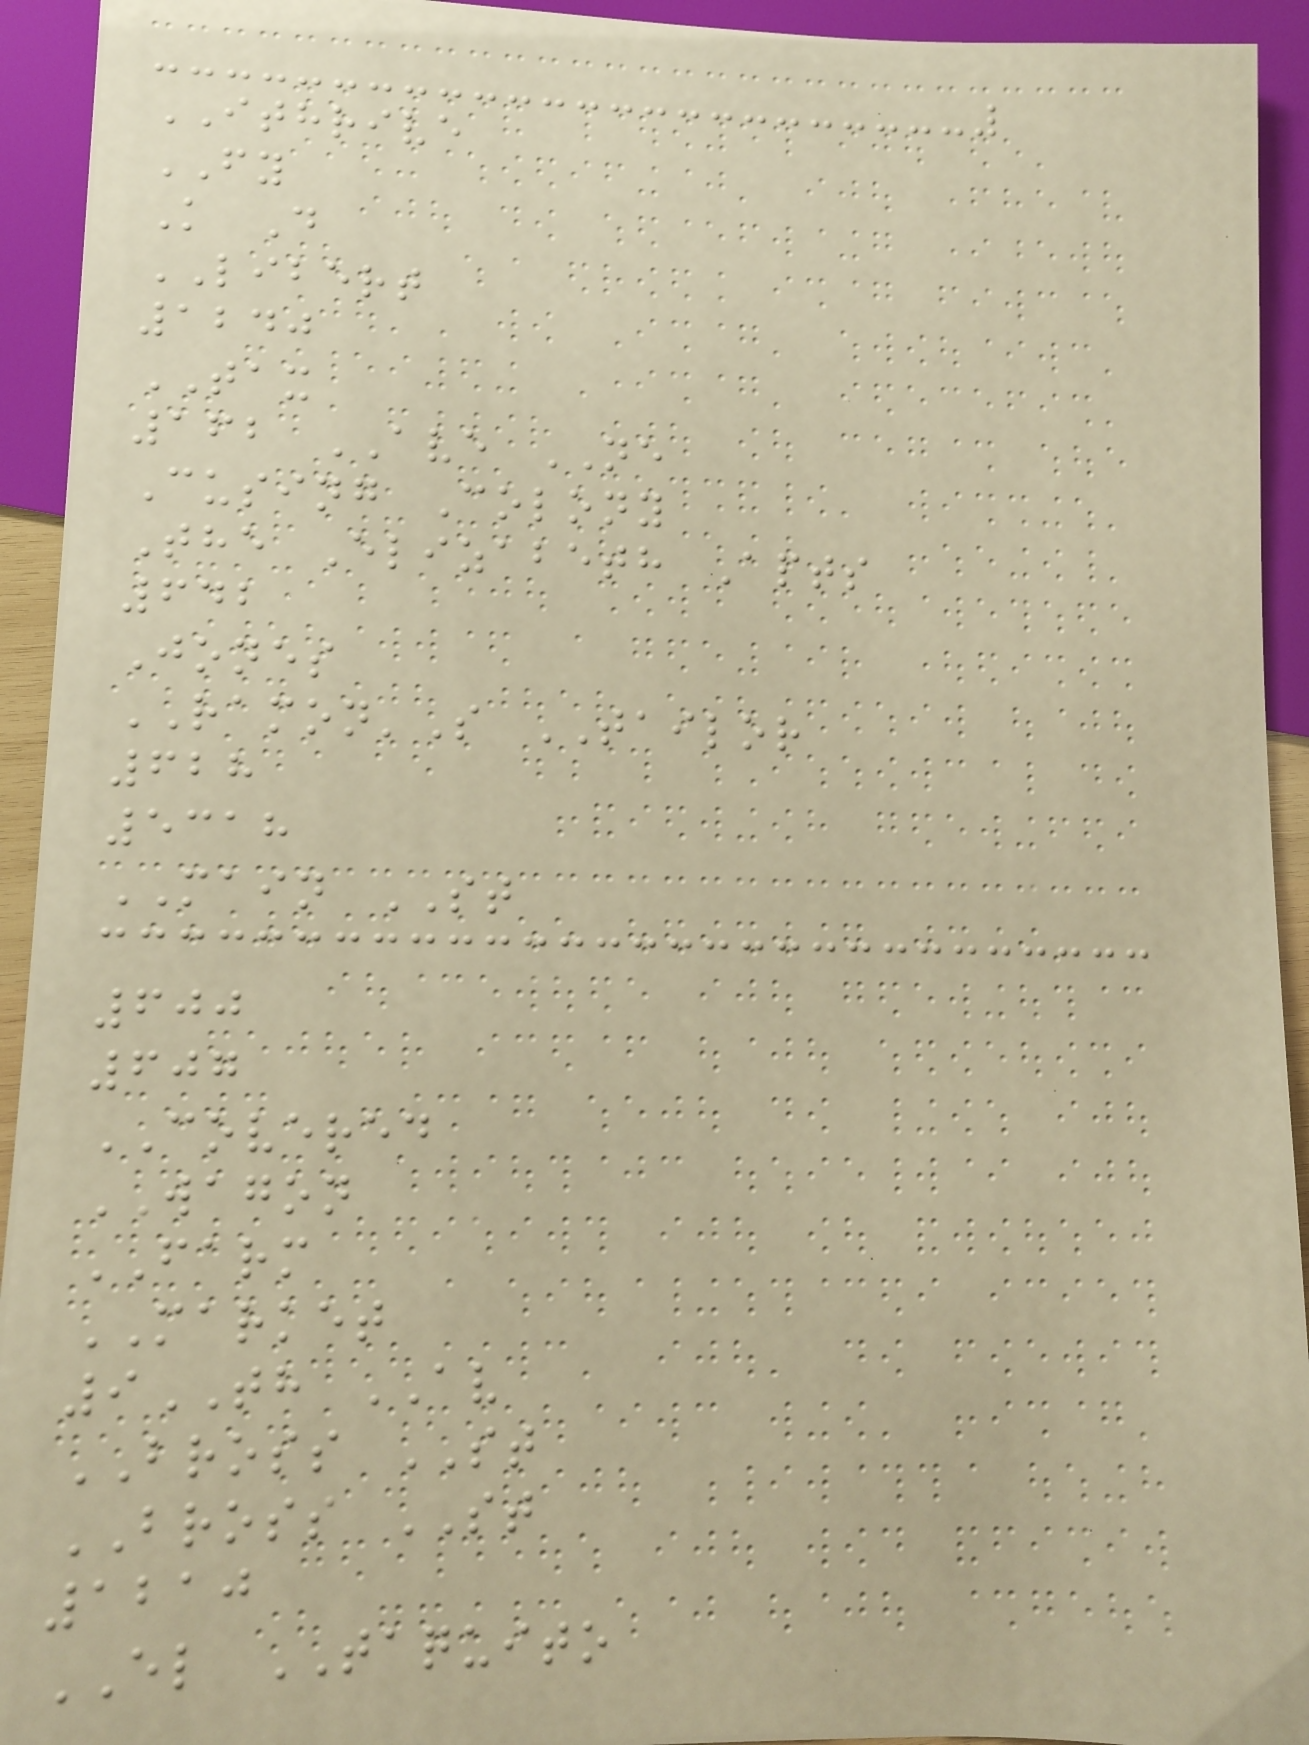ITHRIVE
FY
K D
LIBERT
1240
TAX
162 AVE NE
Cusing Colony
The Elizabeth Apts
642
Jones
RAMON'S TAILOR
628
5318
MAIN ST
600
607
COVERED
WAGON
FARM
MARKET
9TH AV
BROSS ST
BROSS ST
1210
EL TAQUITO
